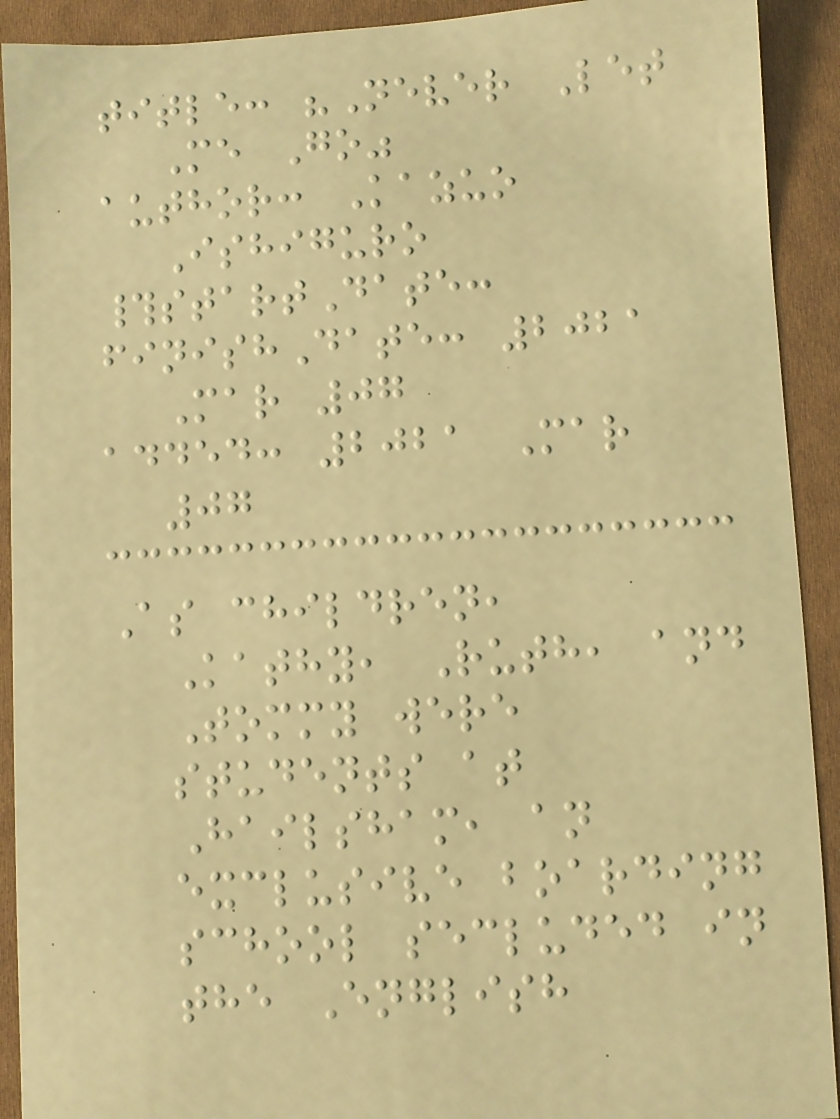title: "Never Let
Me Go"
author: Kazuo
Ishiguro
#startDate:
finishDate: 2021
Mar 07
added: 2021 Mar
07
As children,
Kathy, Ruth, and
Tommy were
students at
Hailsham, an
exclusive boarding
school secluded in
the English
